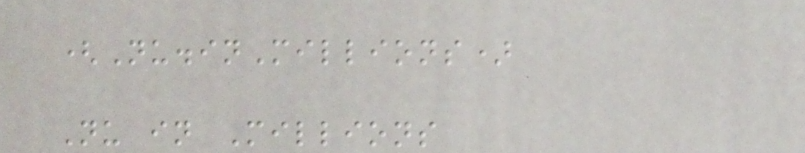(Nu.inMillions)
Nu in Millions
